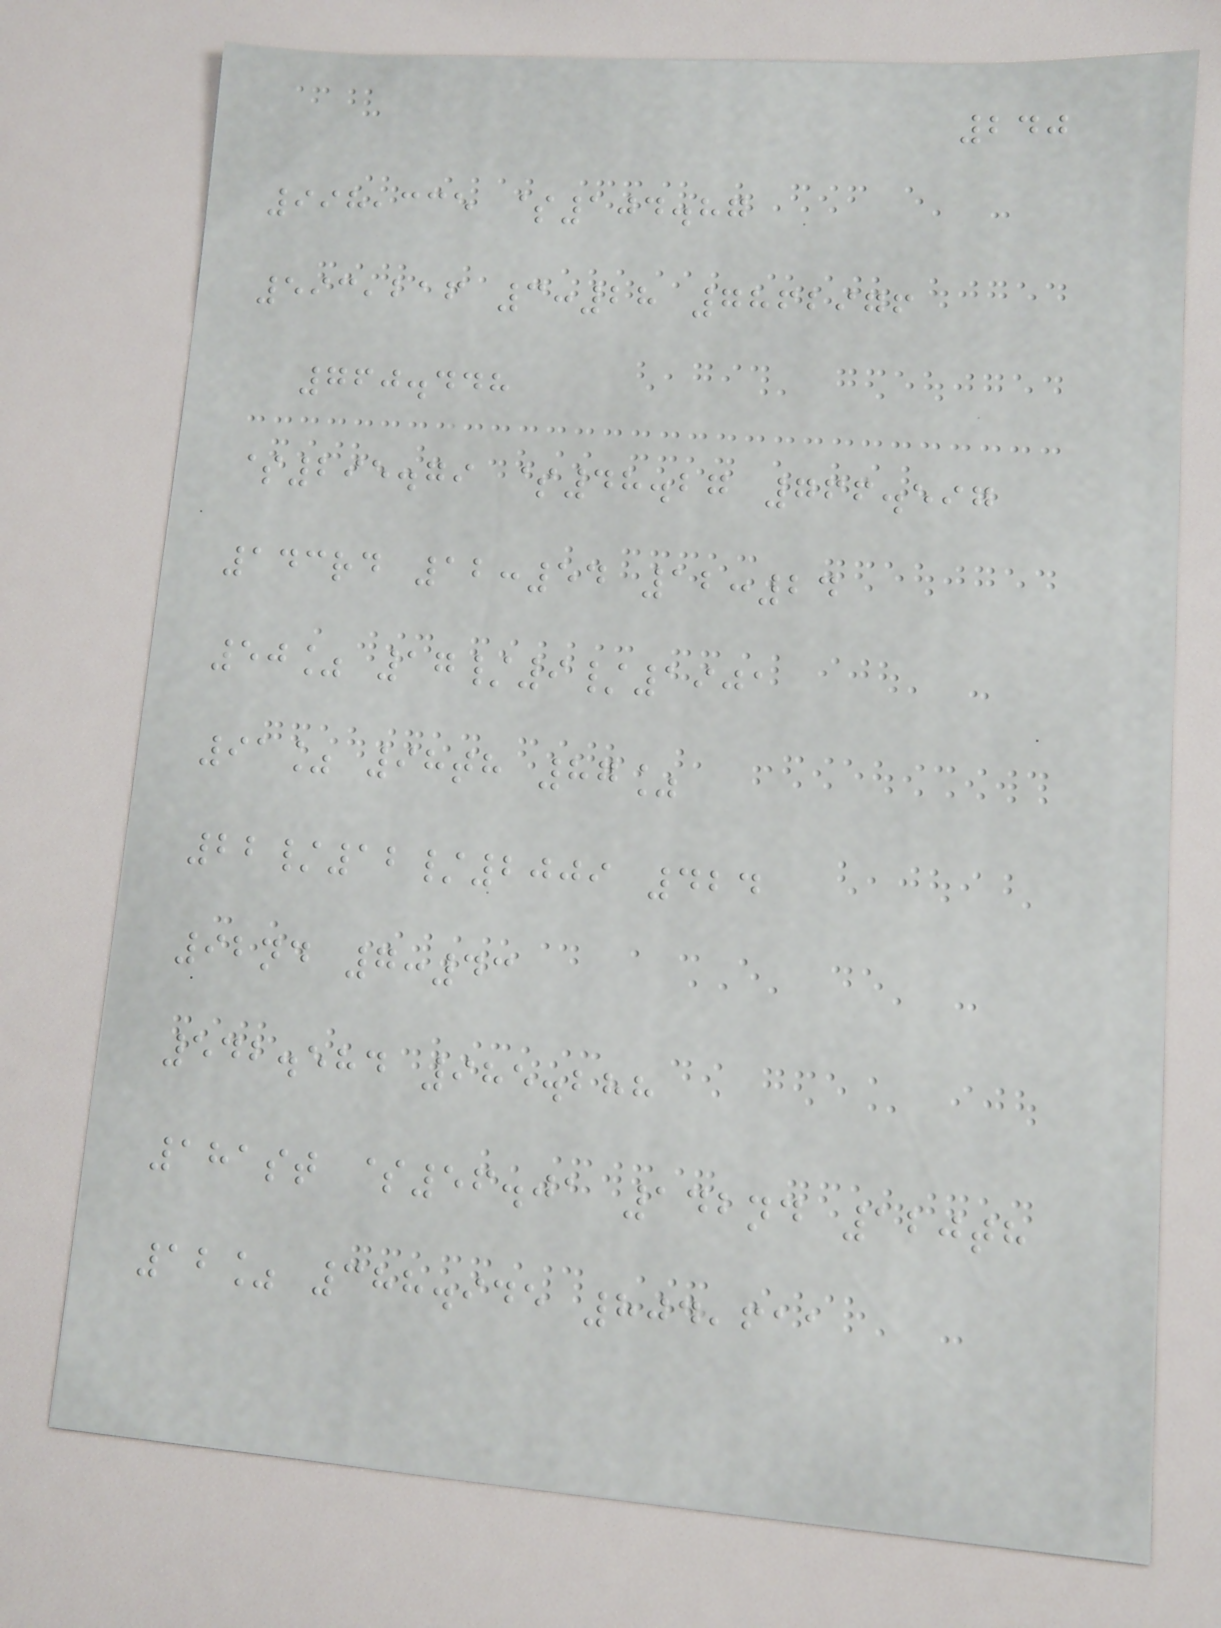240
998,335 $104.87
593,216 3:28 7862976
760.448
$295.79 $48.27 766.597
143rd 12:54 12:24
50% 17/9/1901
91% 98th 87%
22/12/2009 424
92nd 7:43
542.584 985.288
181st $56.01 142nd 120th
12% 388.945 804,611
